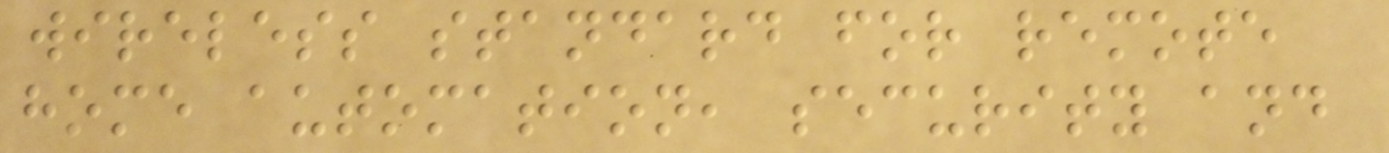wireless standard for remote
home automation, security and
